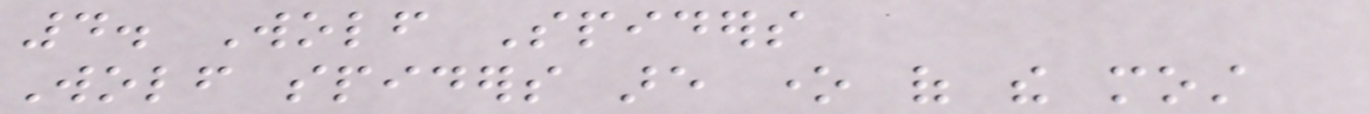4. Wolf Spiders
Wolf spiders are one of the most
